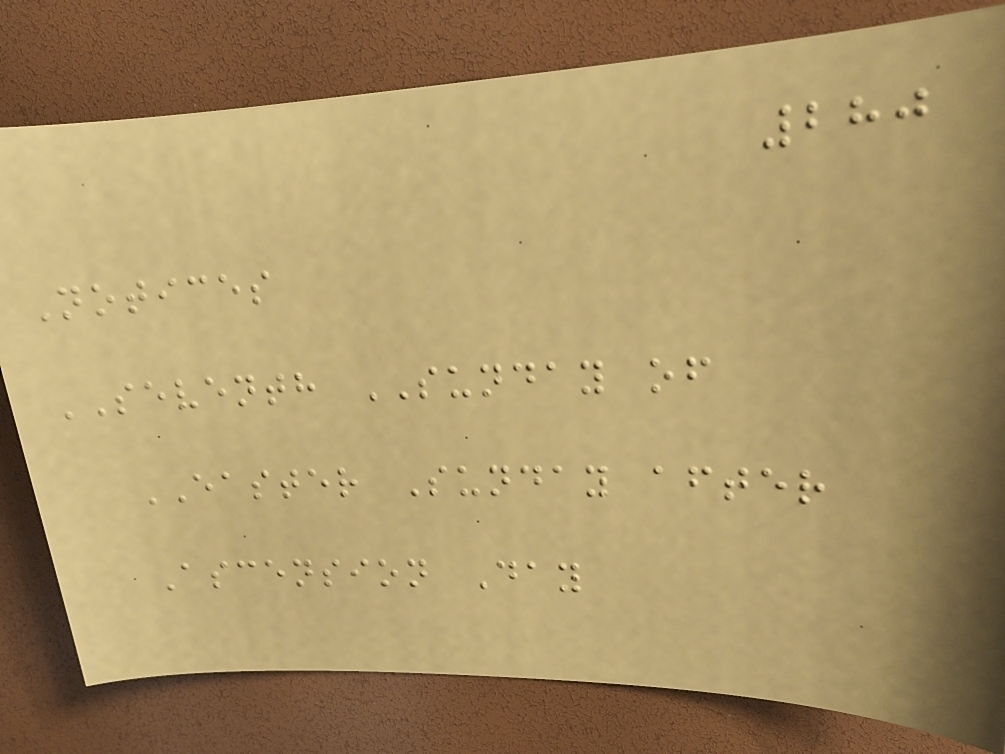280
Notices
SEVENTH SUNDAY of
EASTER Sunday after
Ascension Day
